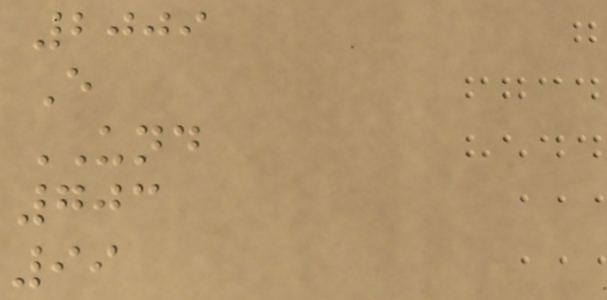2009
E
UND
703
99
